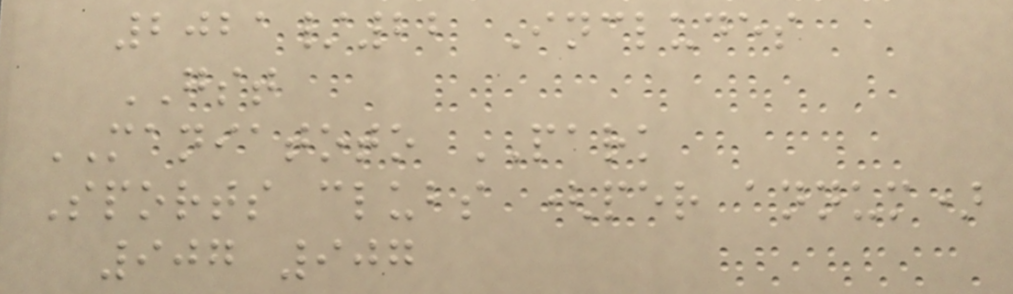2021/22 Includes
GST
MANIATOTO PARK
Sports clubs (per annum)
907 907
